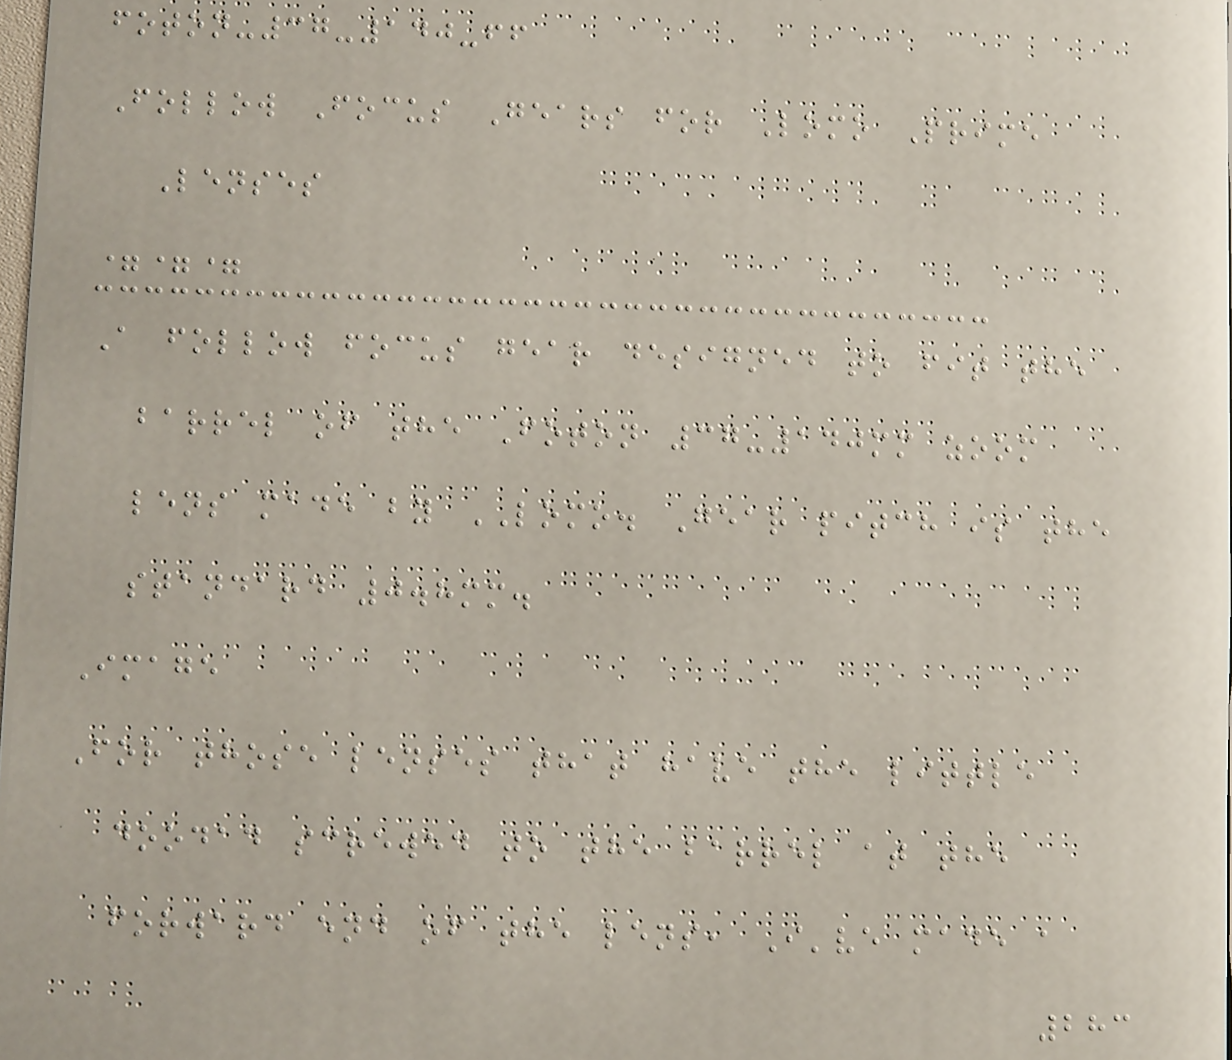foton-37-140-ff
Follow Focus Gears for Lomo Prime
Lenses
===
A follow focus gear designed to fit the
barrel of the Foton 37-140mm zoom
lens made by LOMO. Gear pitch is the
standard 0.8mm.
Image
For those lenses that have the little
doodad screwed to the barrel at the
forward end of the lens, I've made a
283
